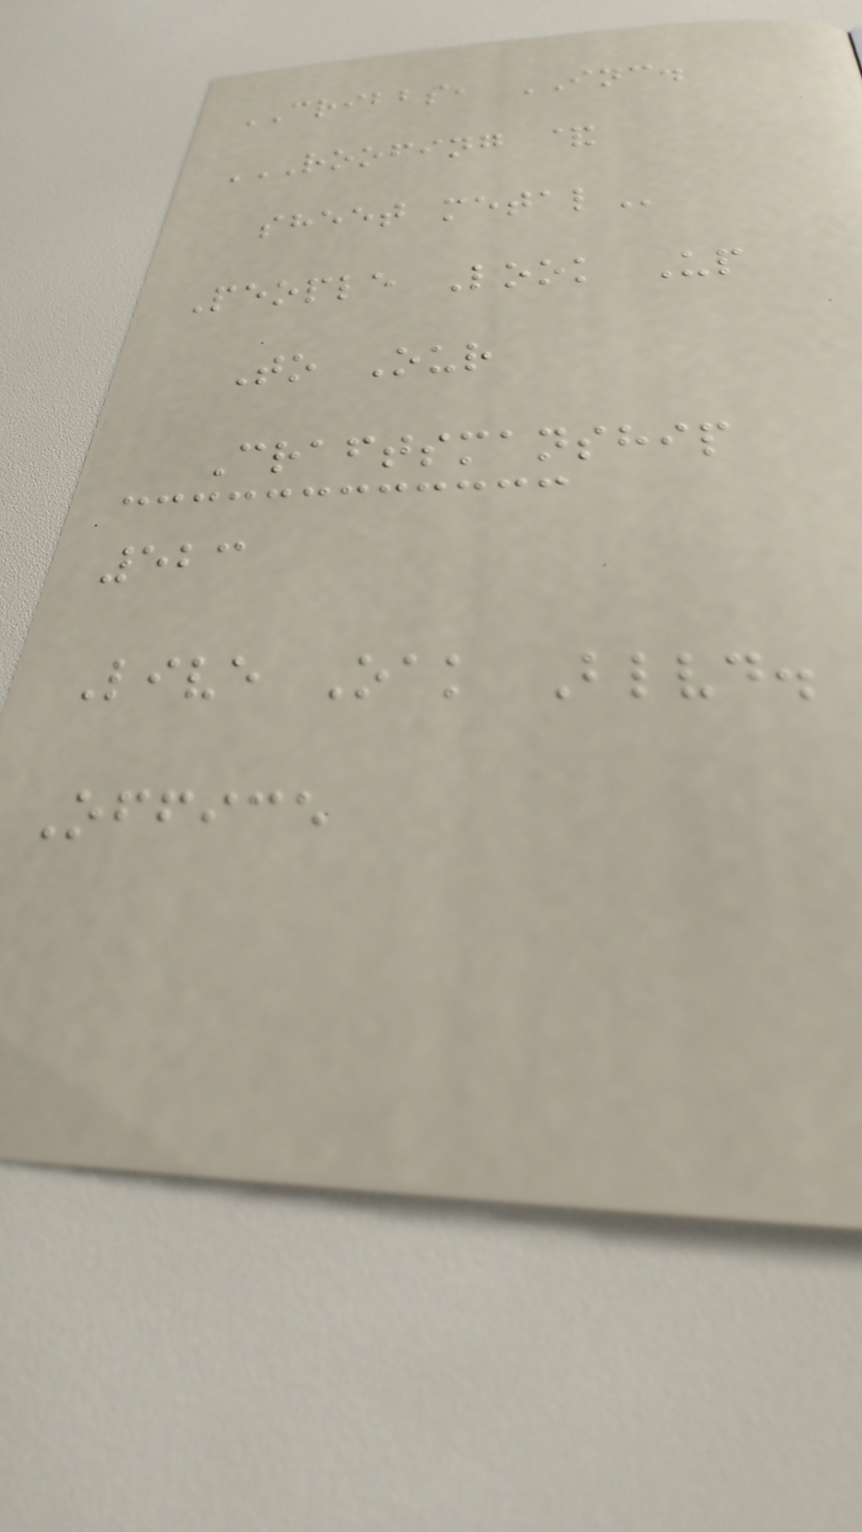CRIBBS, INC.
ROOFING &
SHEET METAL
People Look Up
To Our
Craftsmanship
523
Live Oak Blvd.
Office
